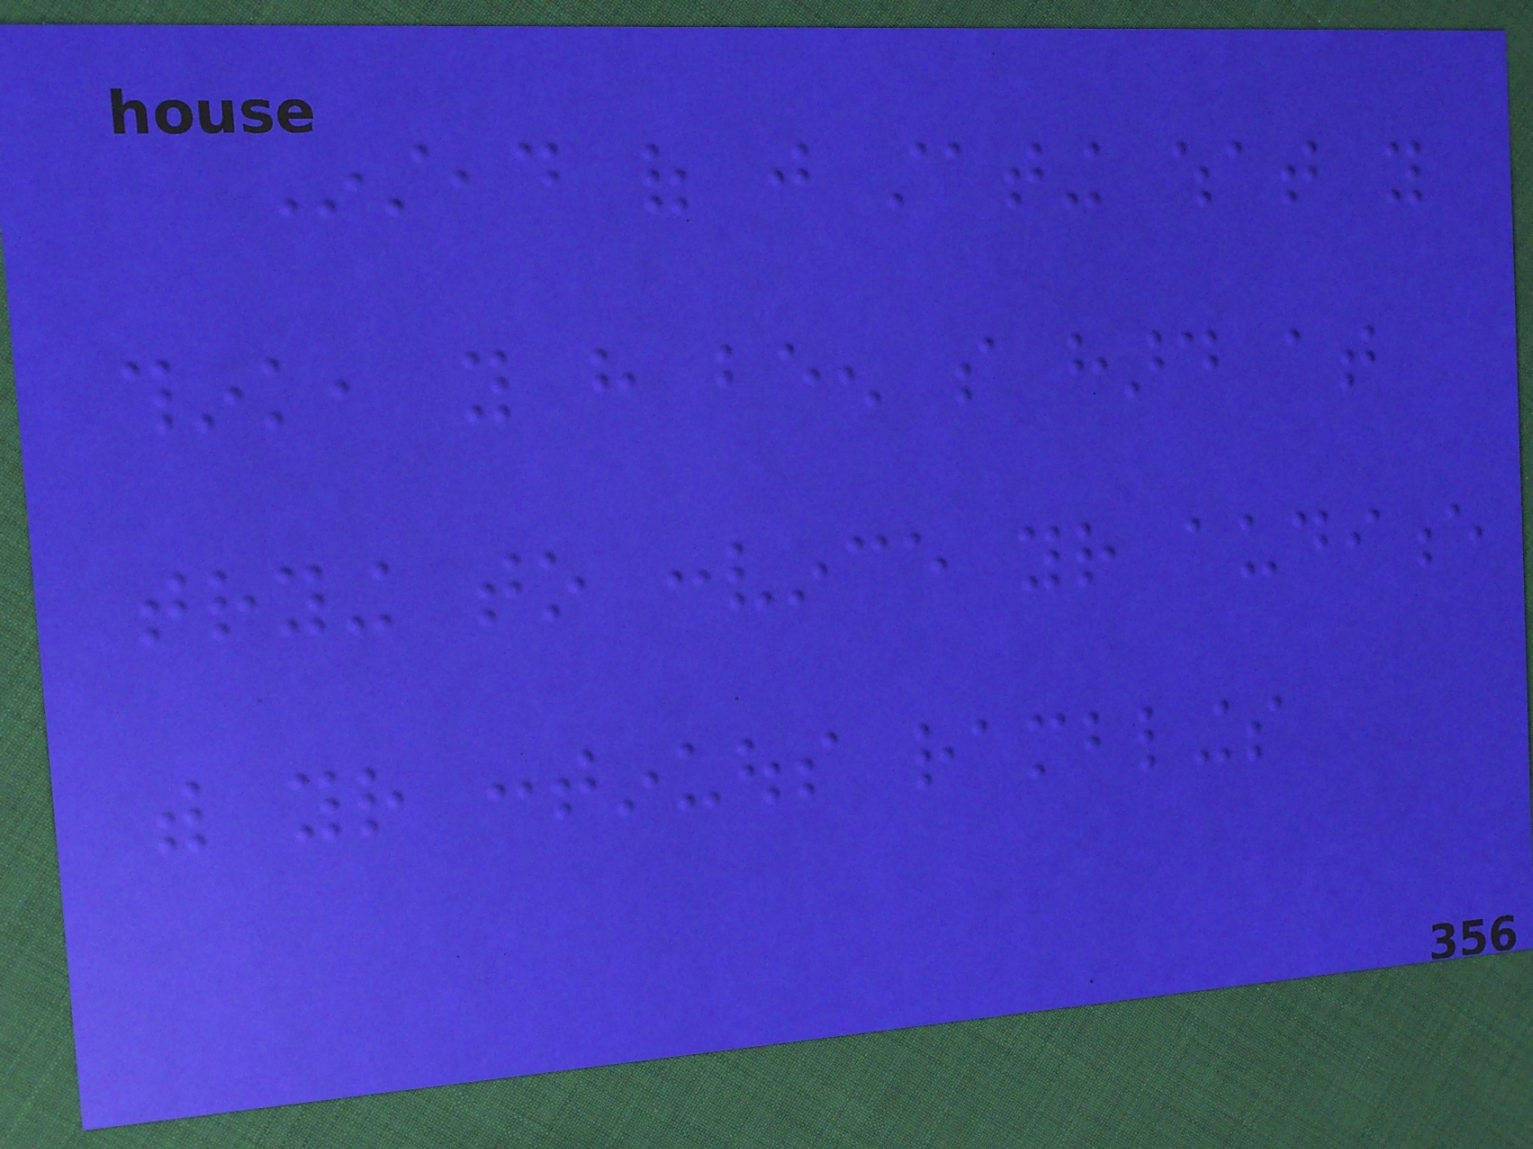Instead of just stating what you
think, you have been so hard at
trying to convince your audience
with your continuous ramblings
